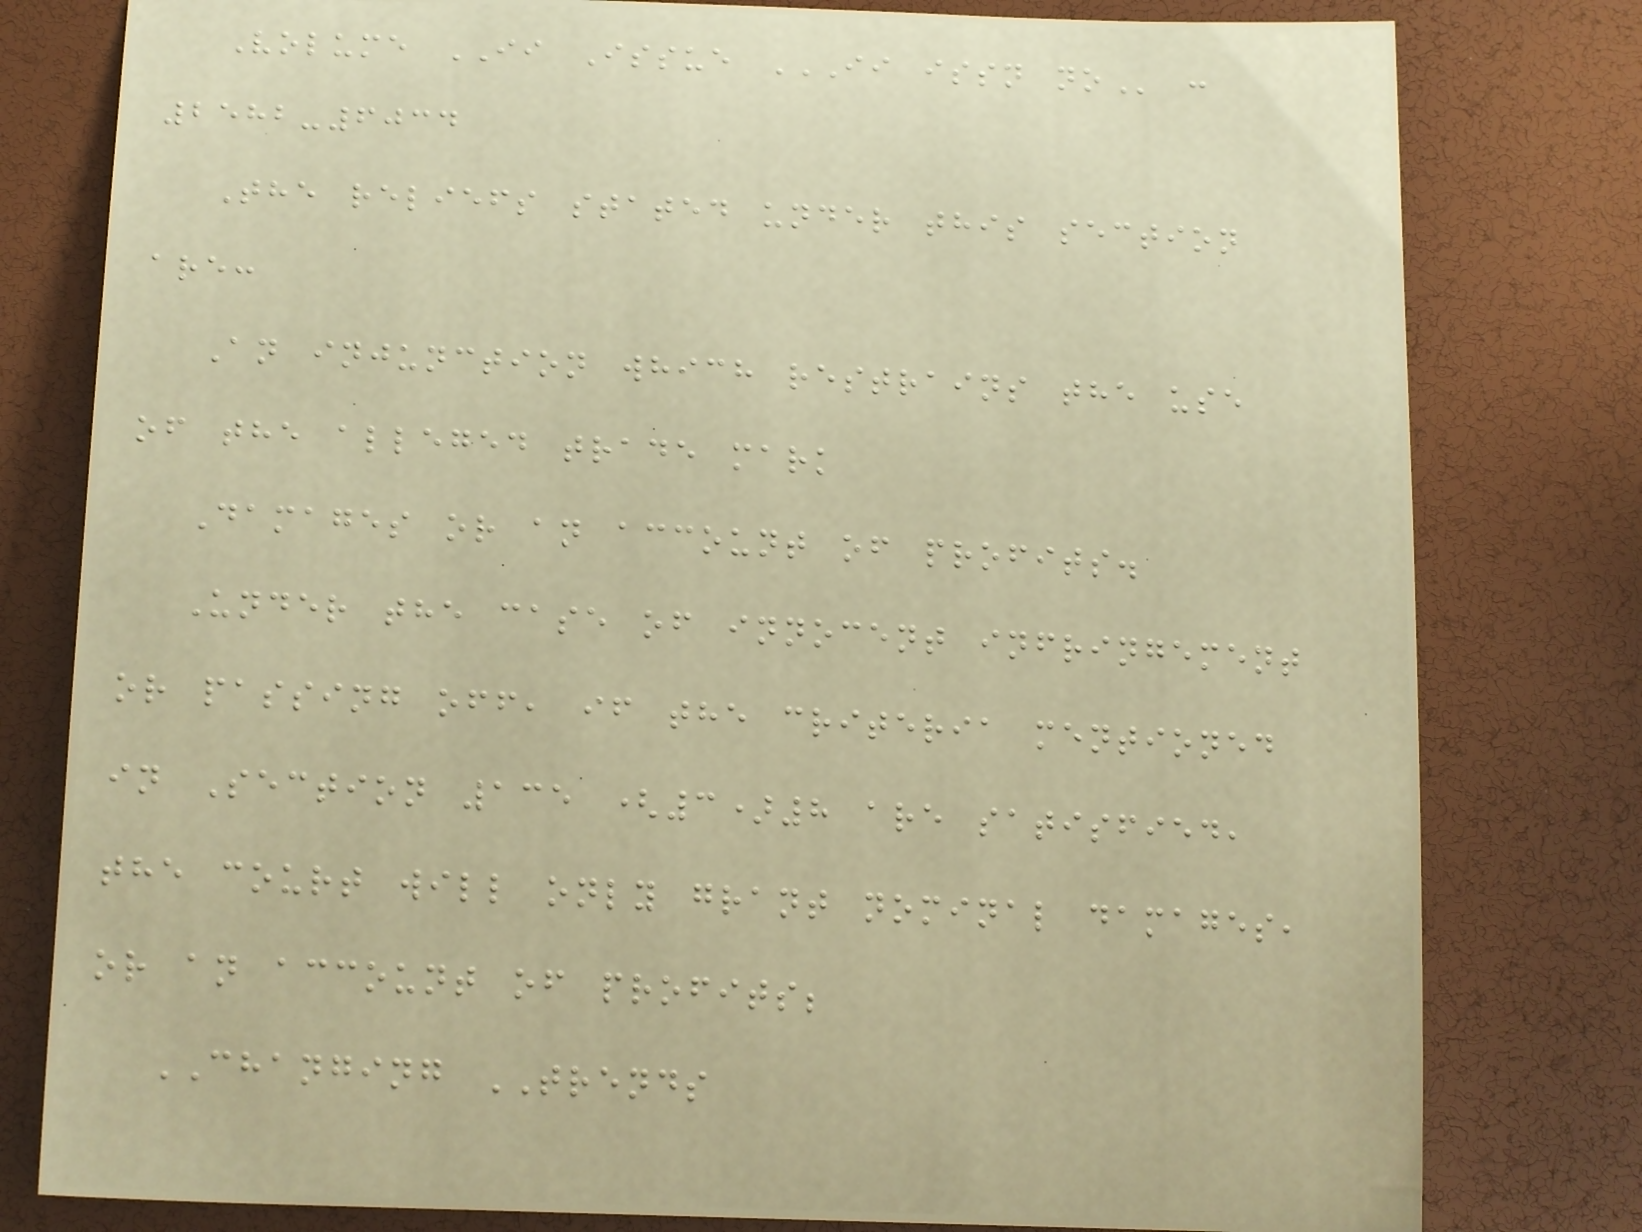Volume II Issue II ISSN NO :
2582-6034
The reliefs stated under this section
are:
An injunction which restrains the use
of the alleged trade mark
Damages or an account of profits.
Under the case of innocent infringement
or passing off, if the criteria mentioned
in Section 135 (3)8 are satisfied,
the court will only grant nominal damages,
or an account of profits;
CHANGING TRENDS
